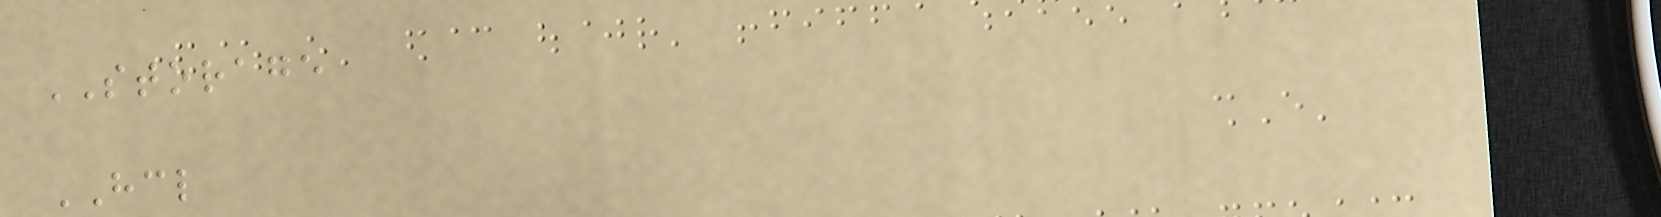STORAGE
HCL
